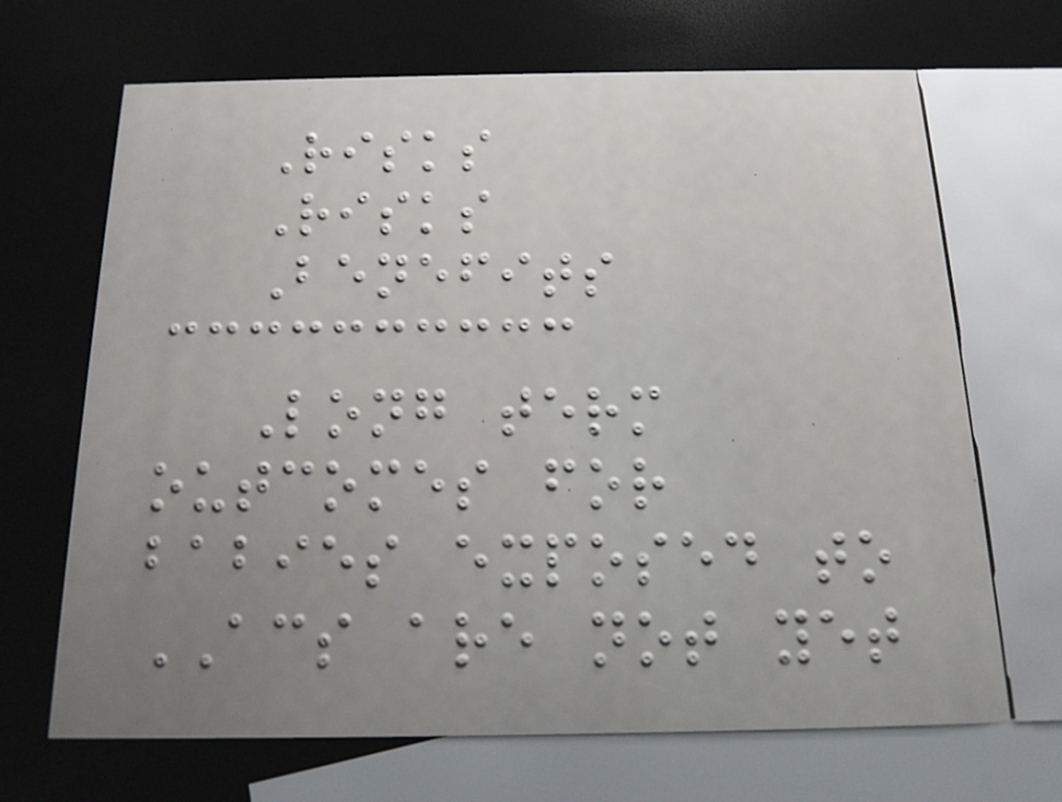Risks
Risks
Benefits
Long term
outcomes for
babies exposed to
ACS are not yet
